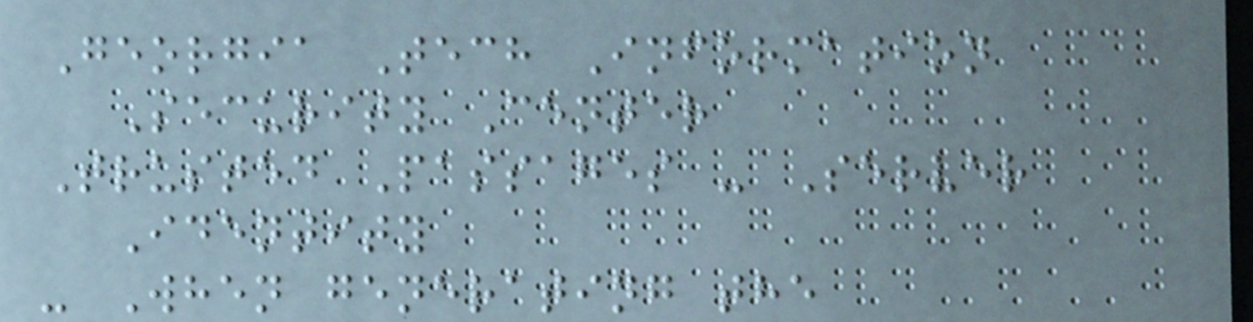Georgia Tech Information
Security Center
Trusted Passages - Server
Identity
- When generating the
